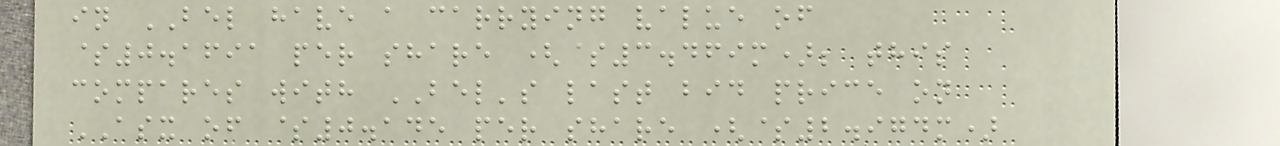in BEL have a carrying value of
$0.1691 per share ($3.469m); this
compares with BEL's last bid price on
ASX of $0.145 per share ($2.974m)
